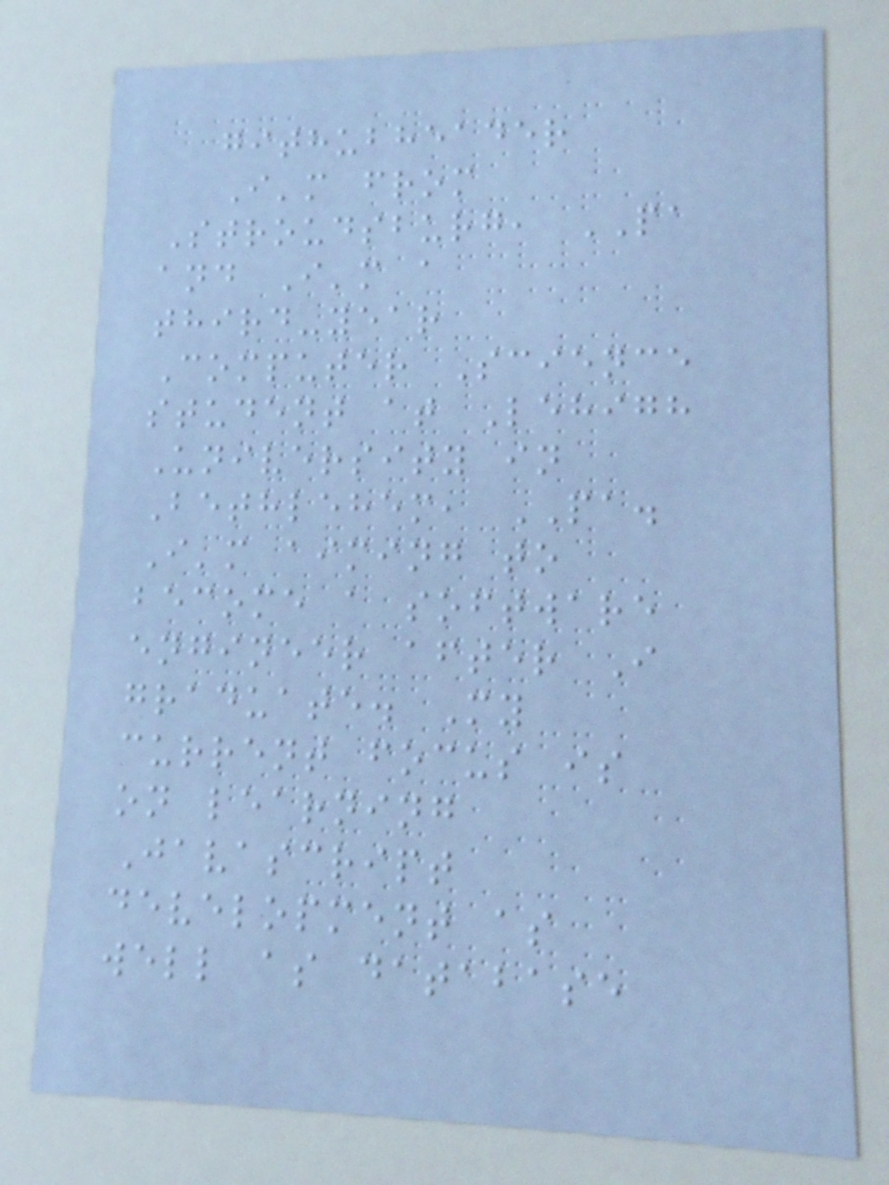githubheader
I'm from
Stroudsburg, PA
and I'm a
third-year
Computer Science
student at Lehigh
University in
Bethlehem, PA.
I'm aiming to
become a software
engineer after I
graduate. My
current focus is
on learning
Javascript
development as
well as database
